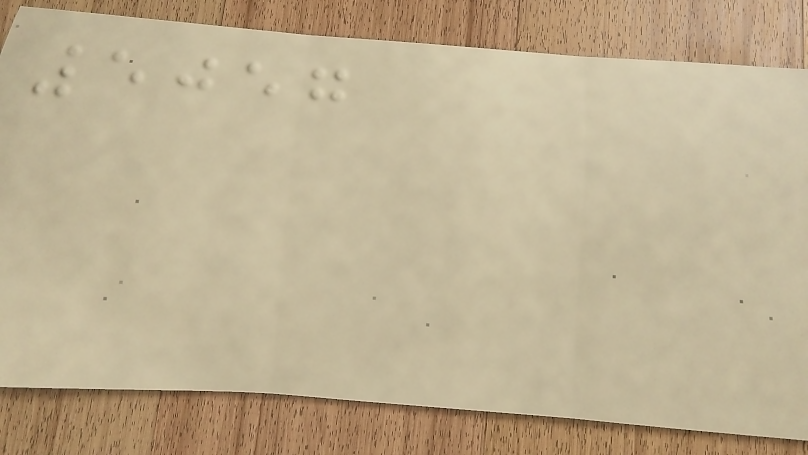5057
